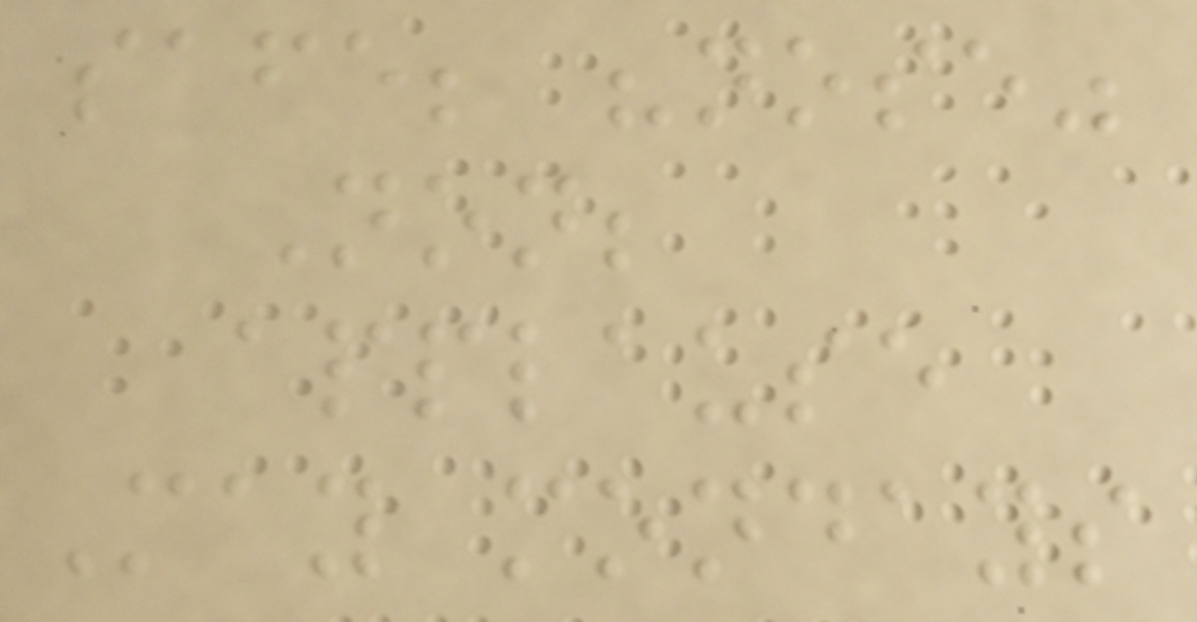safe; "nose"
Non;
applause
May mondays
